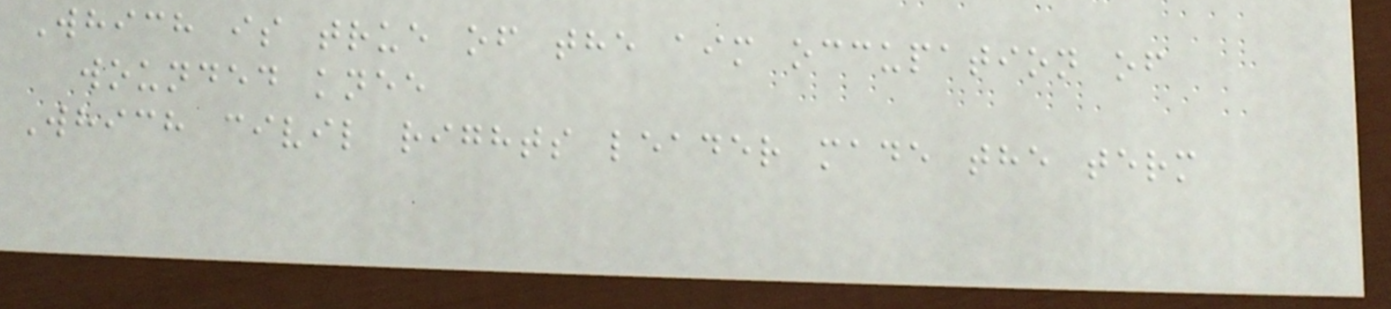Which is true of the aim occupation of
wounded knee
Which civil rights leader made the term
